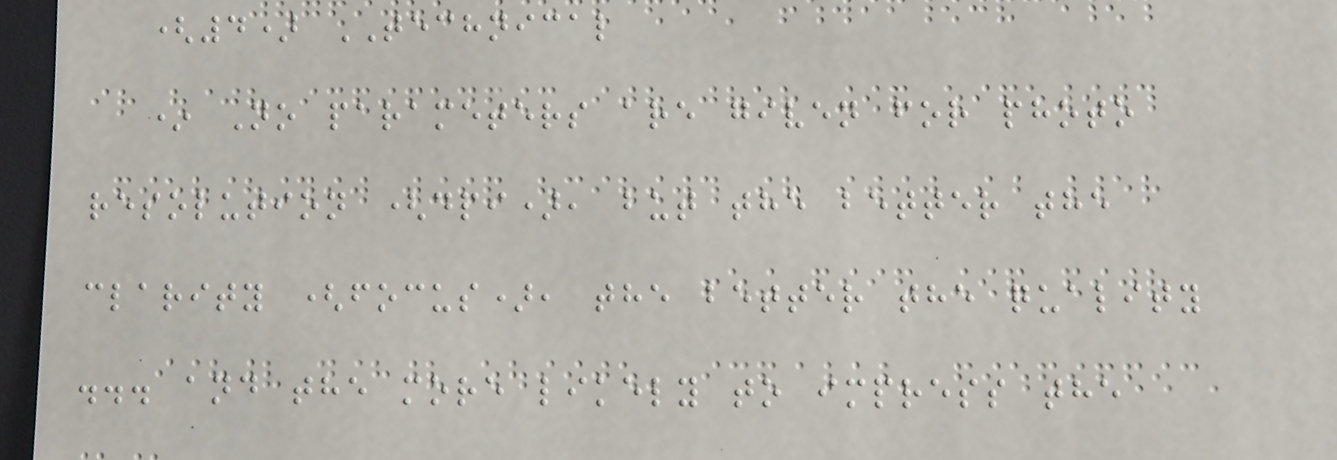(4) TECHNICAL
* No parameters are given for photo
resolution (dpi), but the better the
clarity (focus), the better the quality
... and the more likely to impress the
